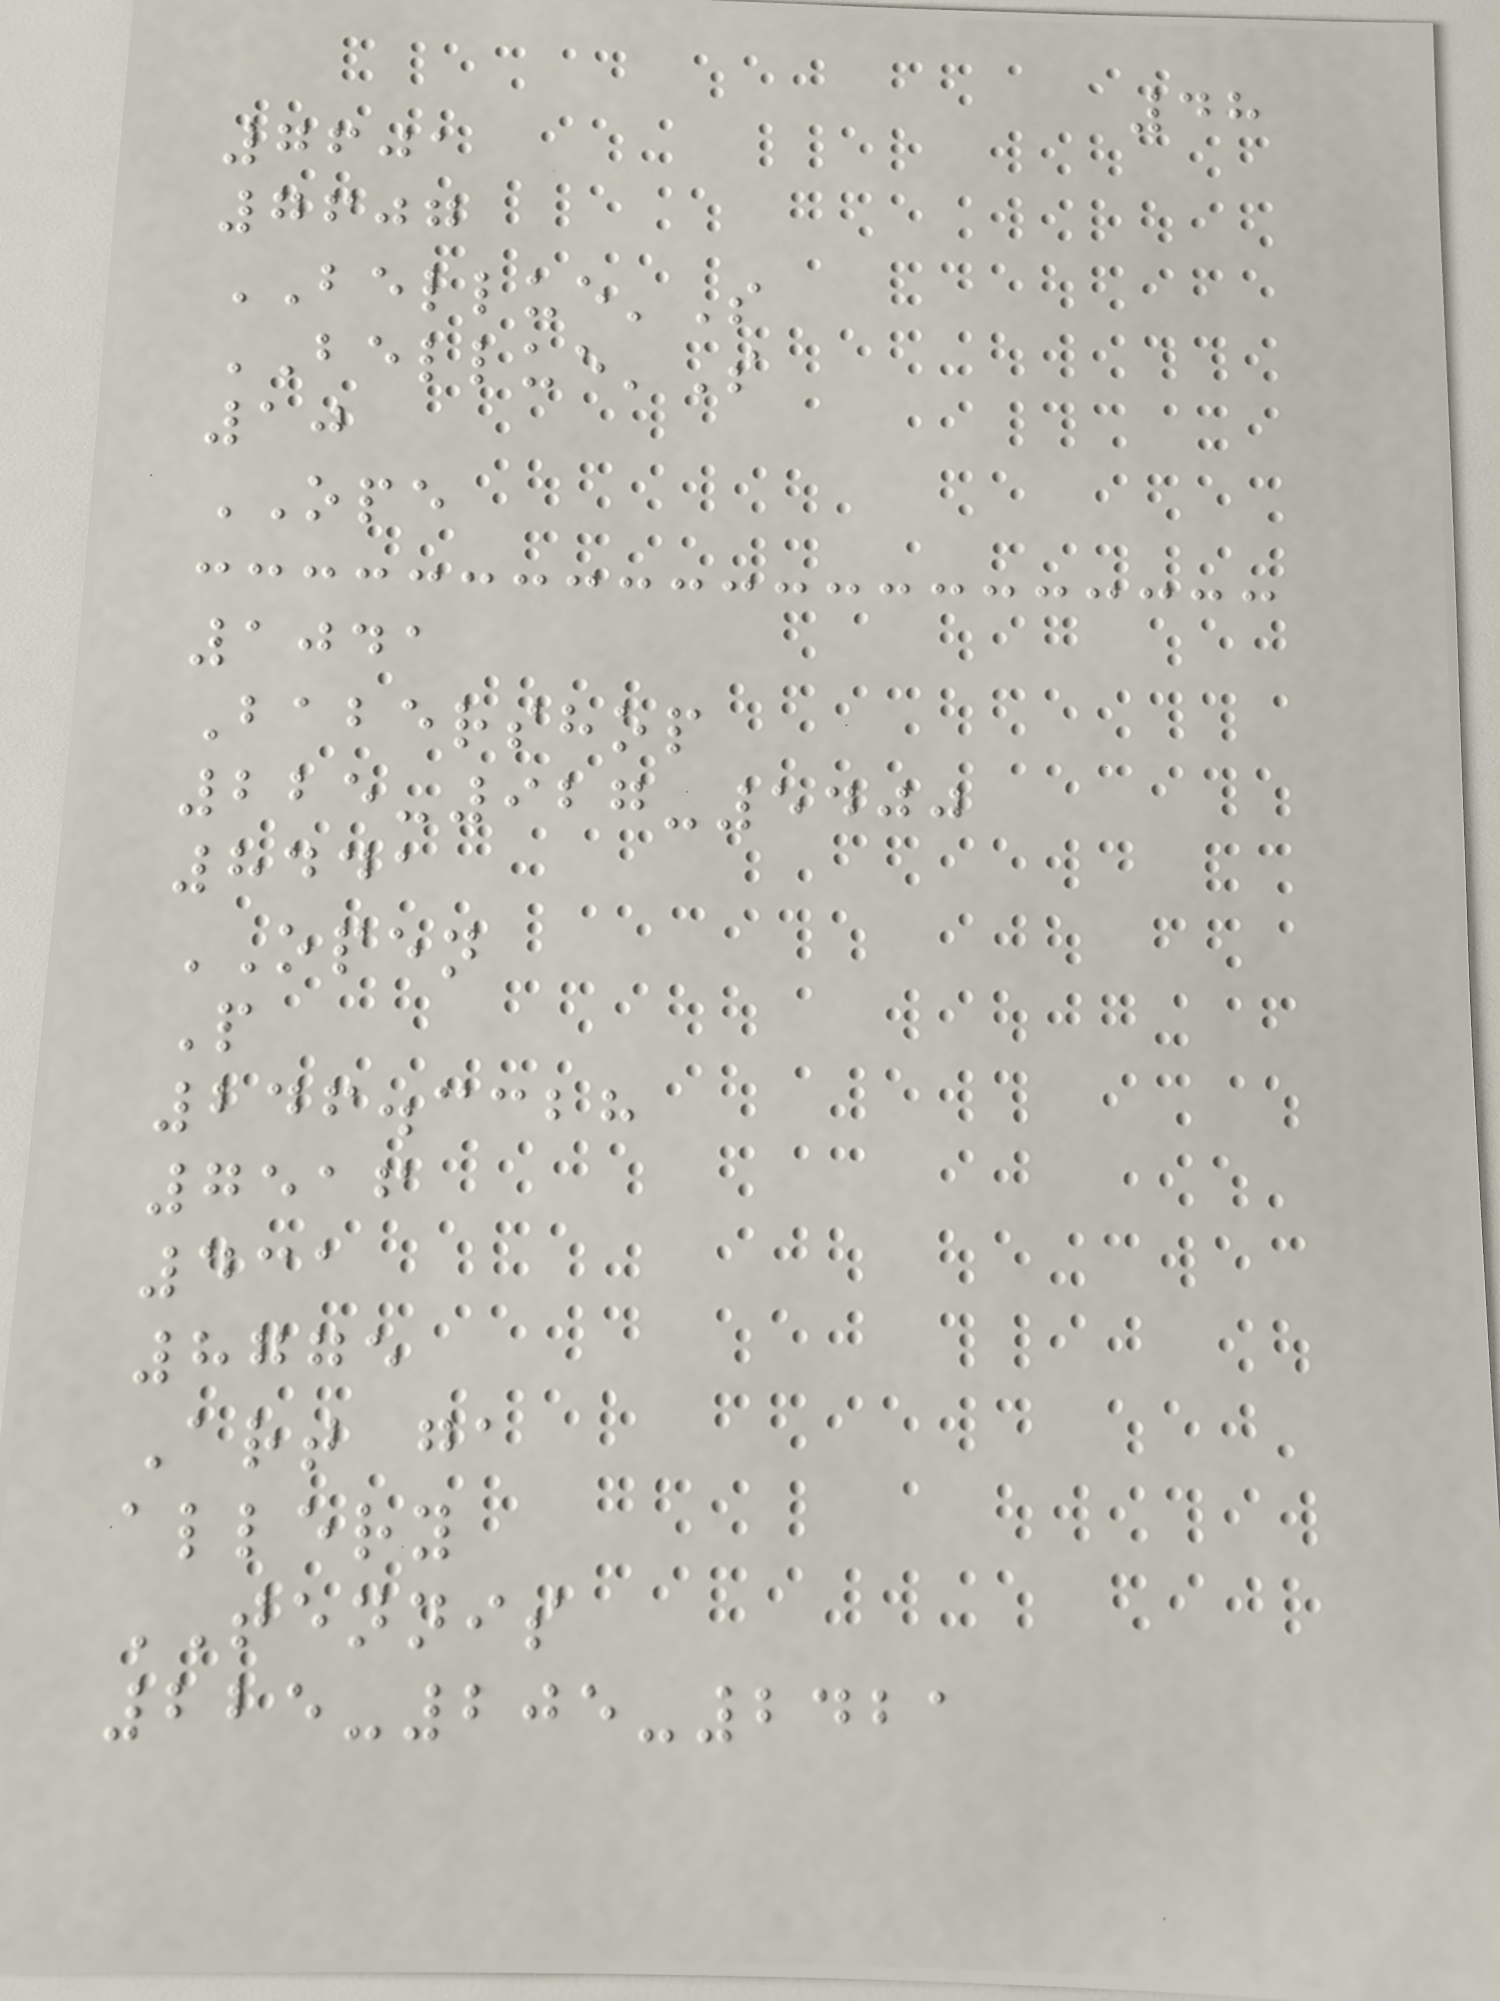48
7601
7607
BELLUE'S
BELLUE'S
10
OPE
1041
Babershop
225-927-5400
8441
OPEN
P
246.3328
7516
431
8775
Art ga
allery
TENNIS
225-205-2421
